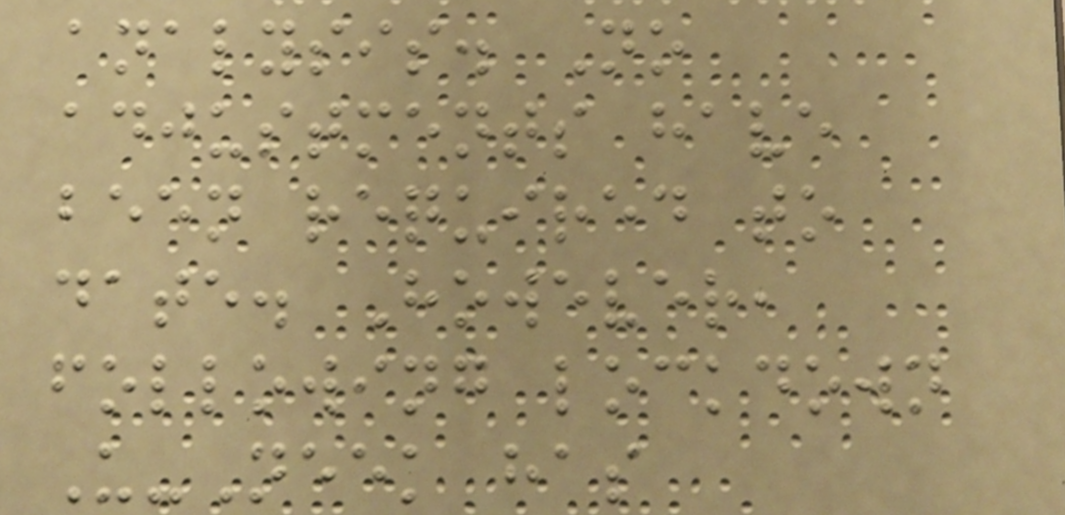analysis. No
adjustments have
been required to
date. However,
following lockdown
U-Neek has
